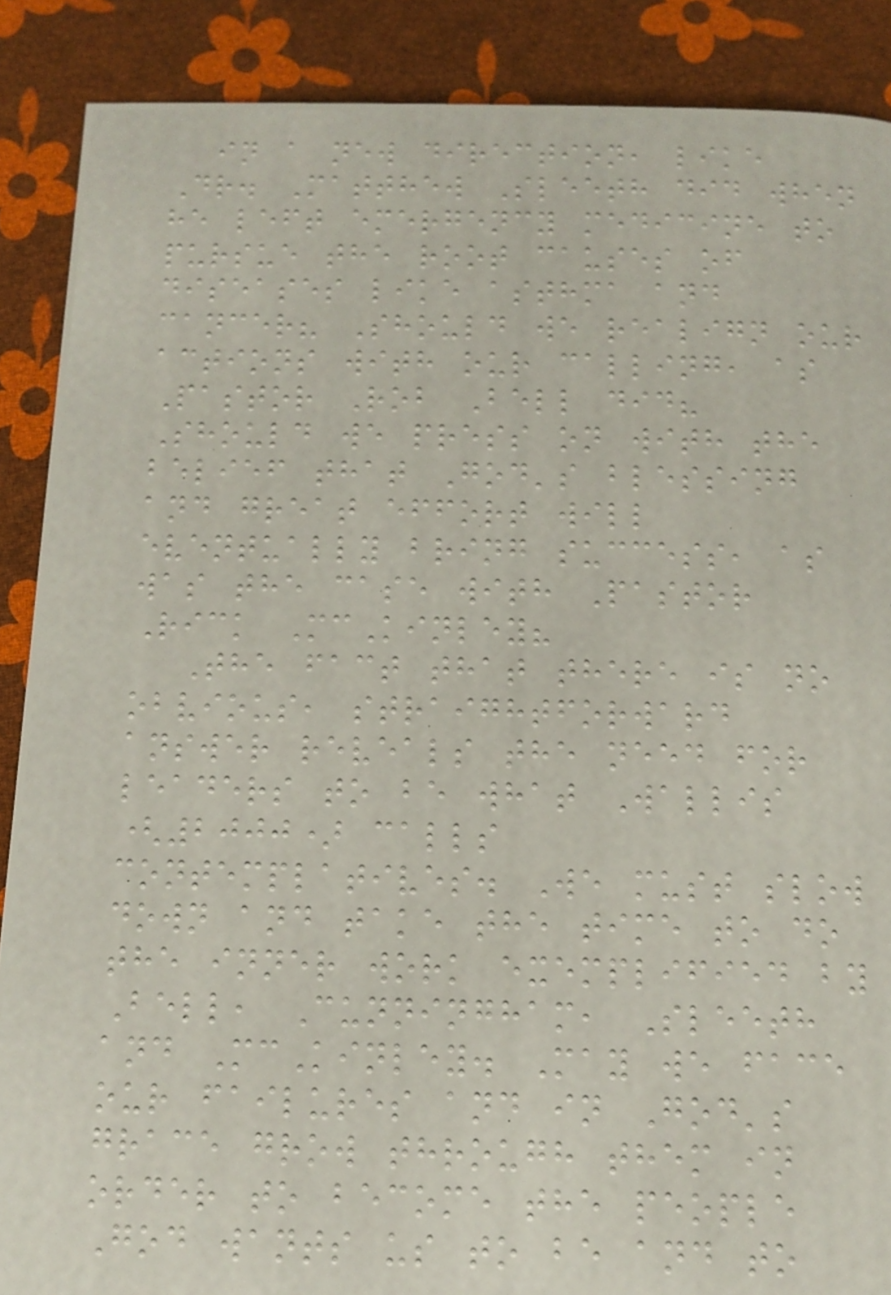in a new direction, like
Dr. Matthew Sleeth did when
he left emergency medicine to
pursue the root causes of
diseases like asthma and
cancer? Should we realign our
actions with our calling, as
Pastor Rob Bell did?
Should we press on with the
belief that God's blessing
and great effort will
eventually bring success, as
was the case with Pastor
Rick McKinley?
The fact that there is no
obvious, straightforward
answer reveals the need for
leaders to be what Wallis
(2000) calls
contemplatives. We must slow
down and take the time to do
the inner work exemplified by
Bell, Cunningham, Sleeth
and McKinley. May we face
our failures and in God's
grace grow through them in
order to become the people
God wants us to be and to
